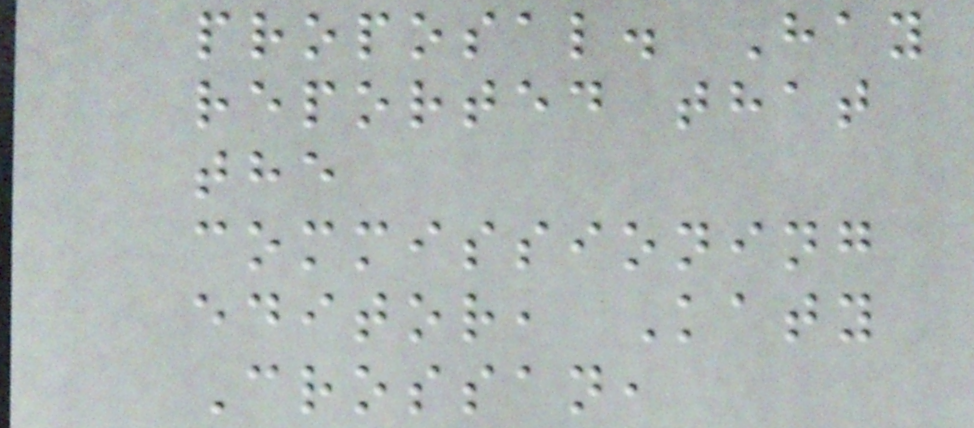proposal. Hay
reported that
the
commissioning
editor, Katy
Crossan,
